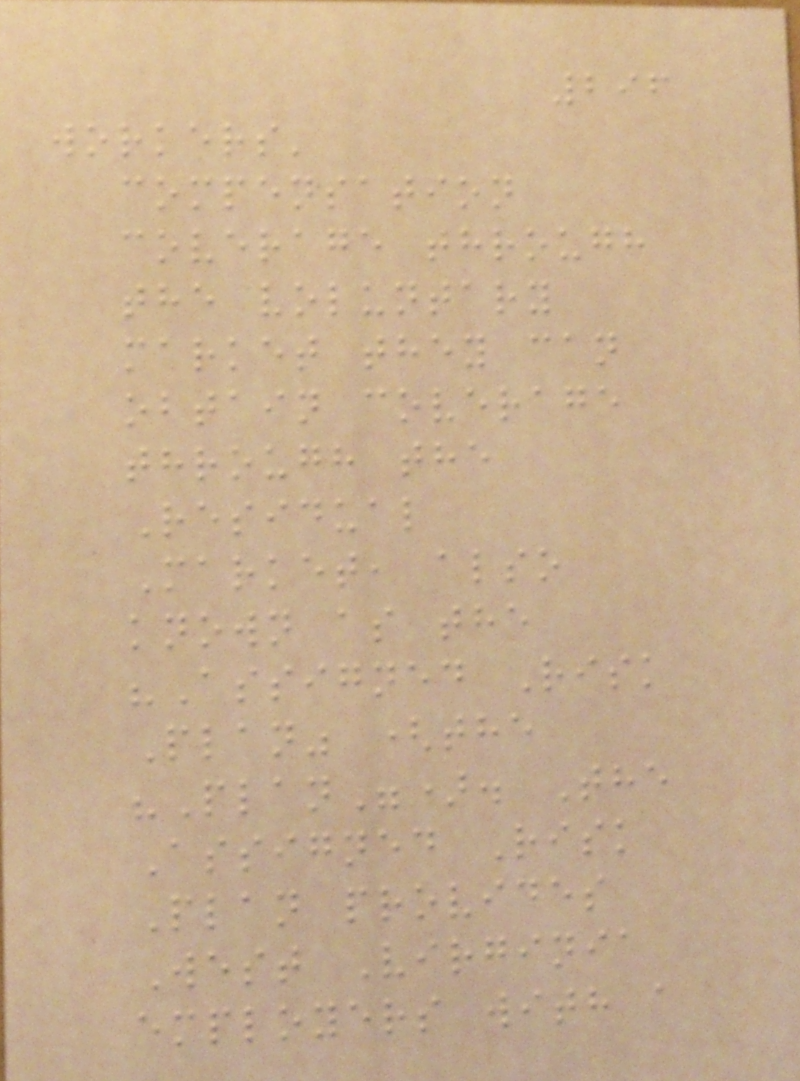296
workers'
compensation
coverage through
the voluntary
market they can
obtain coverage
through the
Residual
Market, also
known as the
"Assigned Risk
Plan" (the
"Plan"). The
Assigned Risk
Plan provides
West Virginia
employers with a
